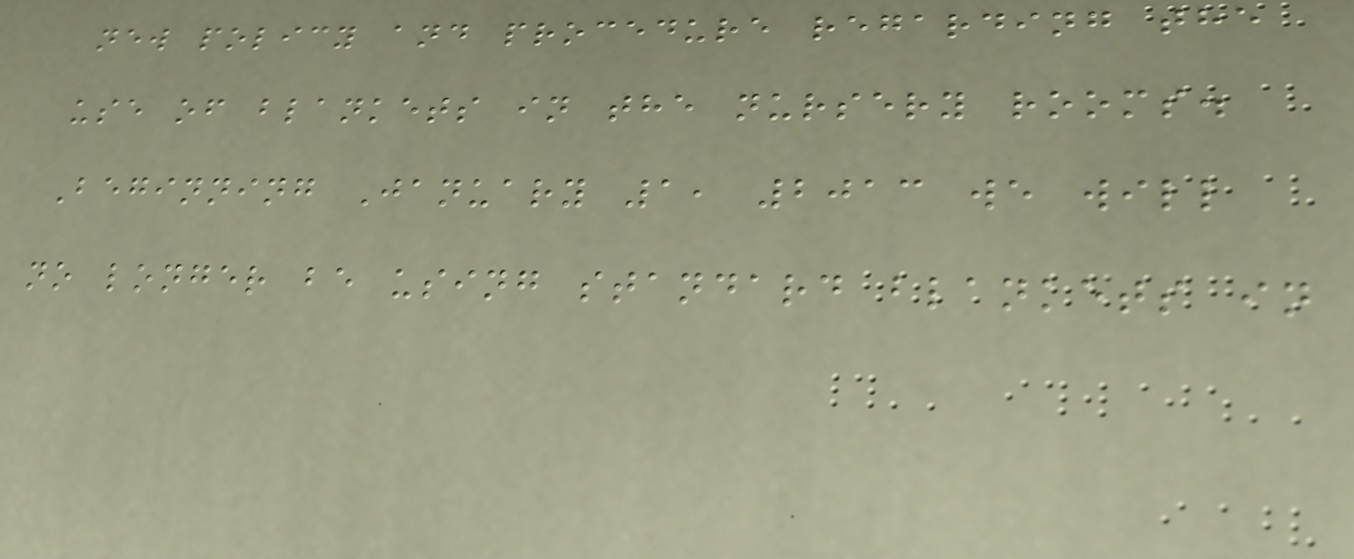new policy and procedure regarding the
use of blankets in the nursery rooms.
Beginning January 1, 2013 we will
no longer be using standard blankets in
